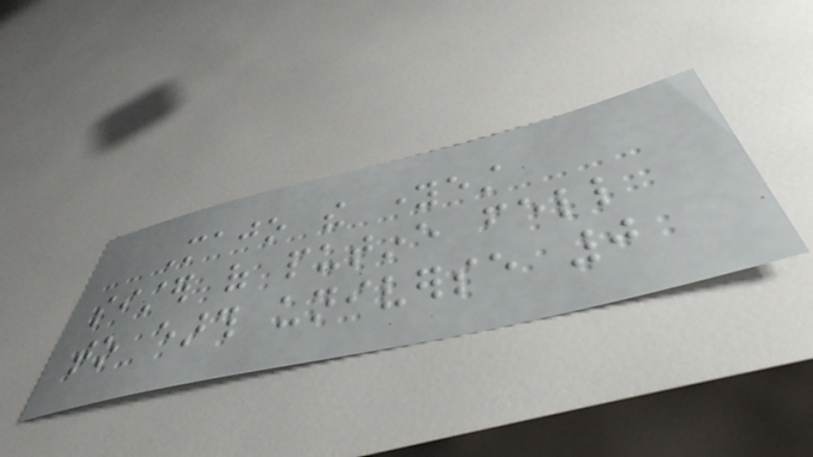Majo the youngest
sister of putine fell
to earth universe 0
